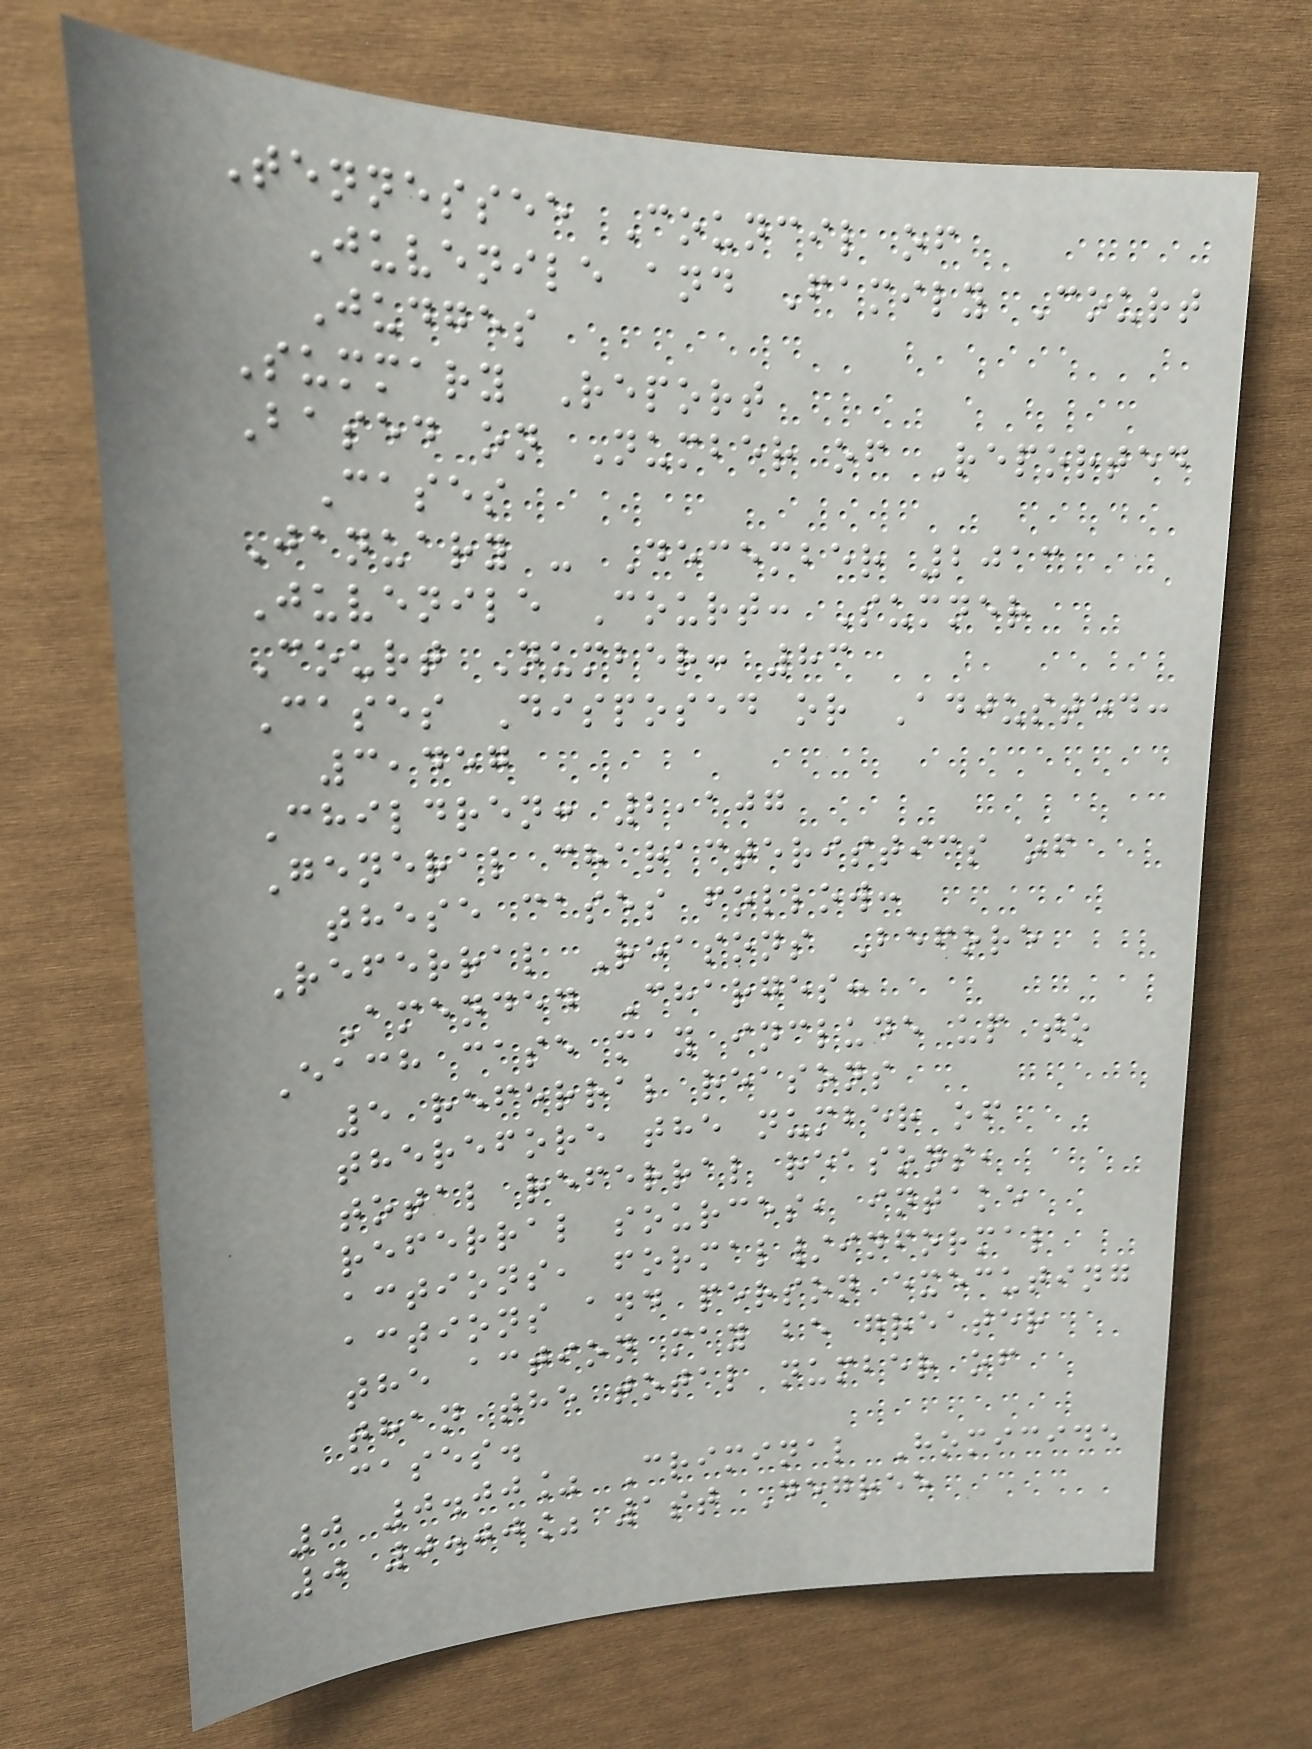Tennessee Council of
Juvenile and Family Court
Judges
Summary Report
Based on Number of Reported
Cases
January - December 2013
Juvenile Court: Sumner
Court Number: 83
Cases Disposed or Adjusted:
3,457
Children: 2,107
General characteristics of
these cases follow:
Referral Reasons Before
Amended Charges:
Each case may include up to
5 referral reasons
therefore the number of
total referral reasons,
referral sources, intake
actions, formal/informal
actions and person executing
the action may be greater
than the total number of
cases.
0 0.00% Criminal Homicide
0 0.00% 1st Degree
